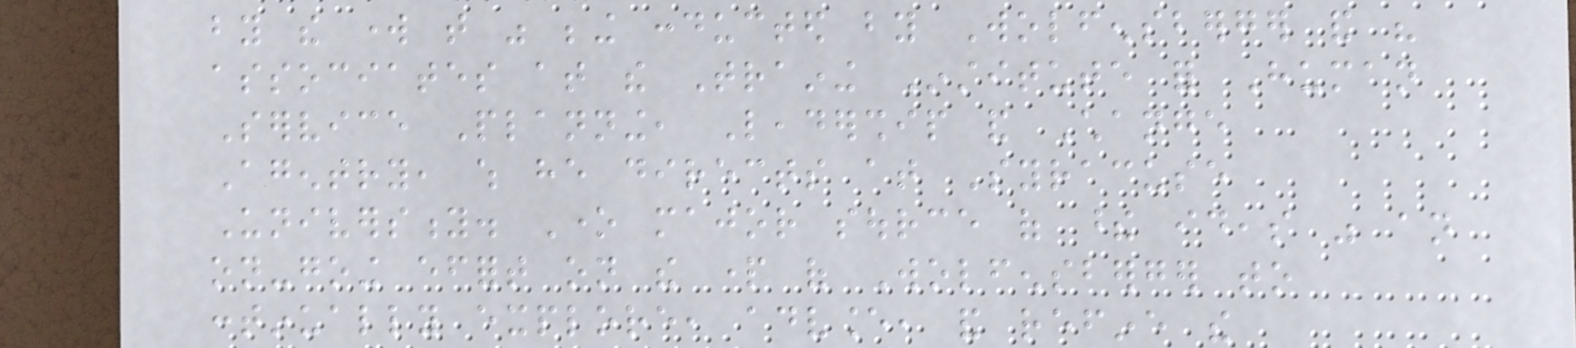by the work that was being conducted by Wolfensberger and his
associates at the Training Institute for Human
Service Planning, Leadership and Change
Agentry, which he directs at Syracuse
University. One major source of these ideas was an
on-going effort on the part of Wolfensberger to
continually explore, advance, and refine the
